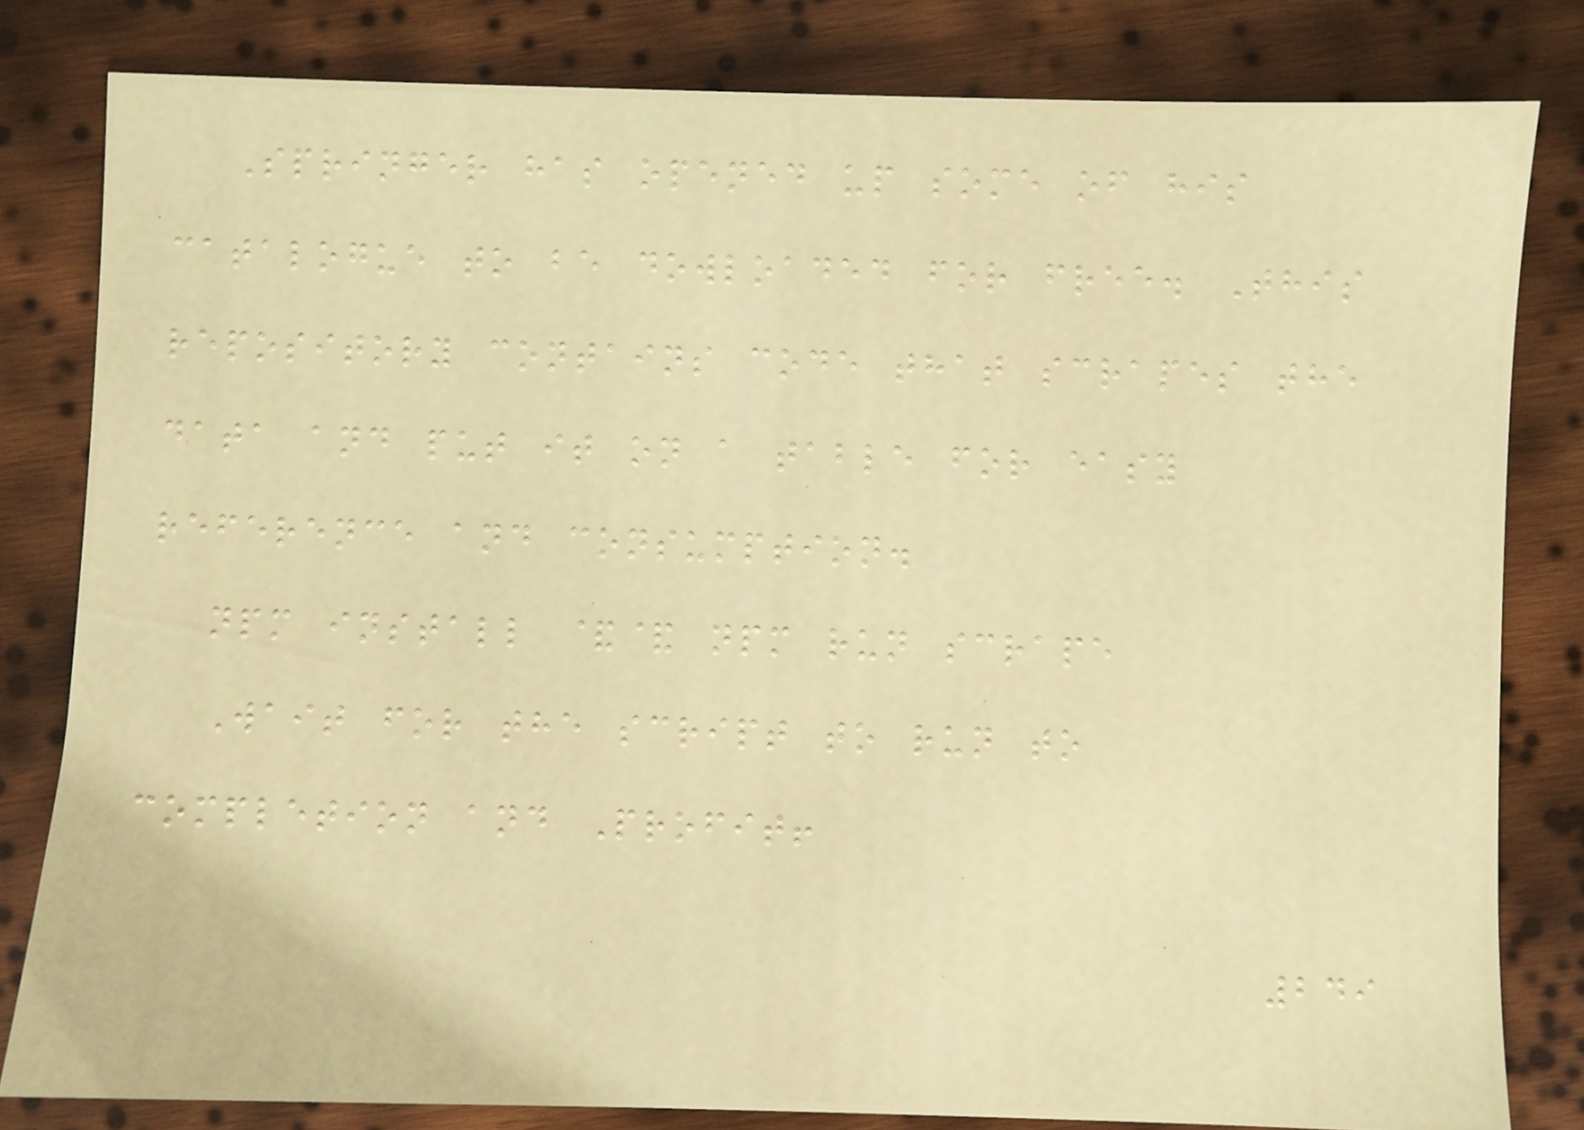Springer has opened up some of his
catalogue to be dowloaded for free. This
repository contains code that scrapes the
data and put it on a table for easy
reference and consumption.
npm install && npm run scrape
Wait for the script to run to
completion and Profit!
249
